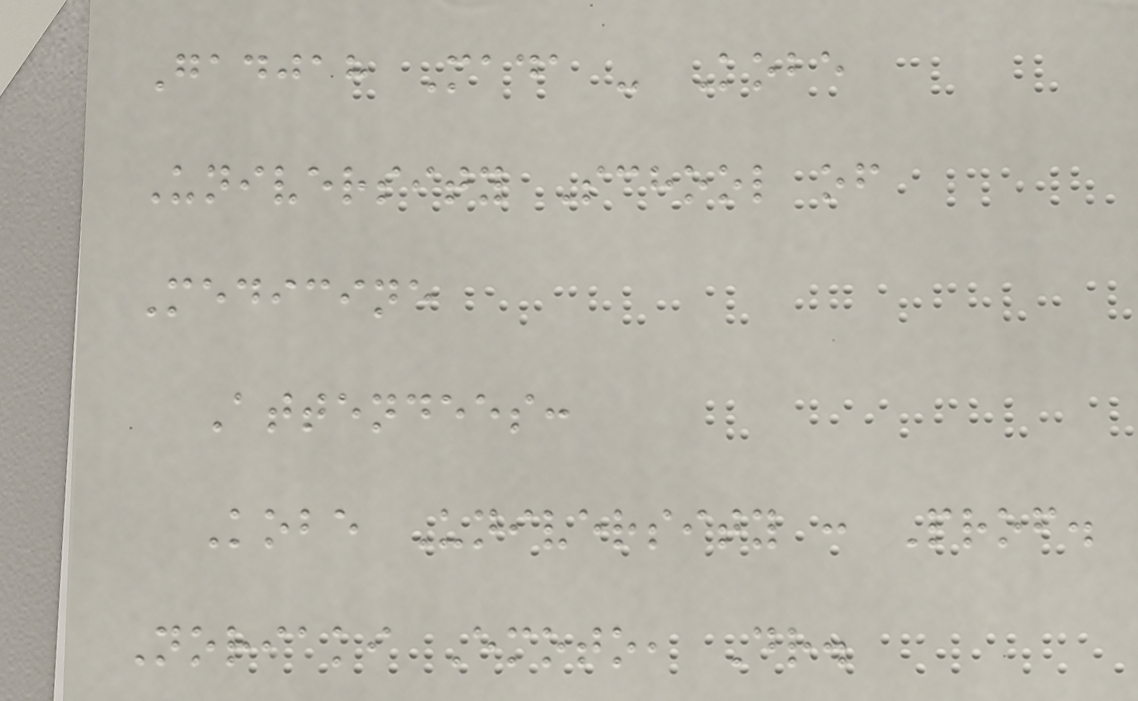Gadjah Mada - Kobe
University School of
Medicine
Attendees:
Kobe University : Prof.
Noriaki Emoto, Dr.
